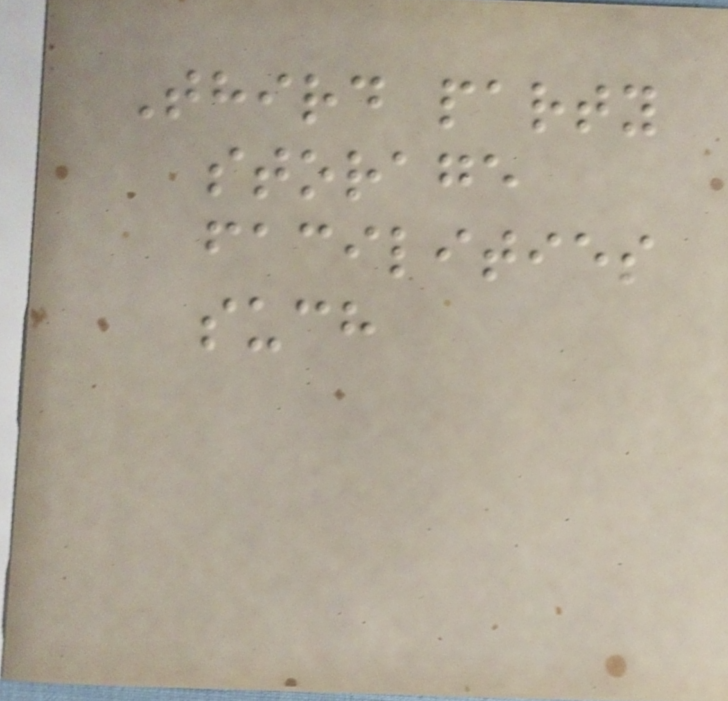Third party
storage
facilities
such
